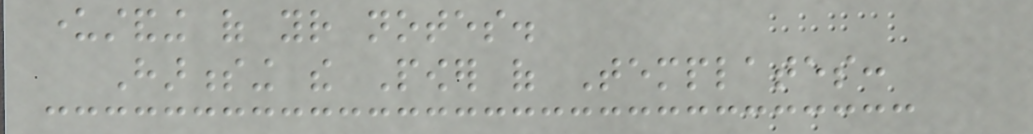understanding of your notes.
Harnessing the Power of Templates:
